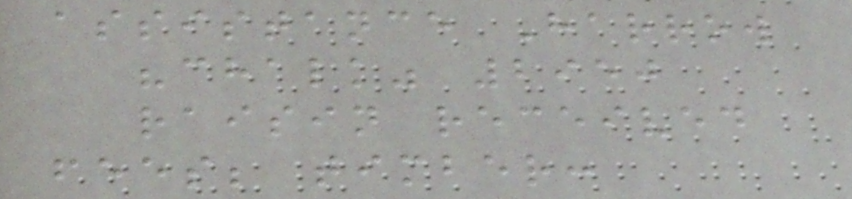assistance Harrow
"chalk" 2950
raisin received
fees; timber:
